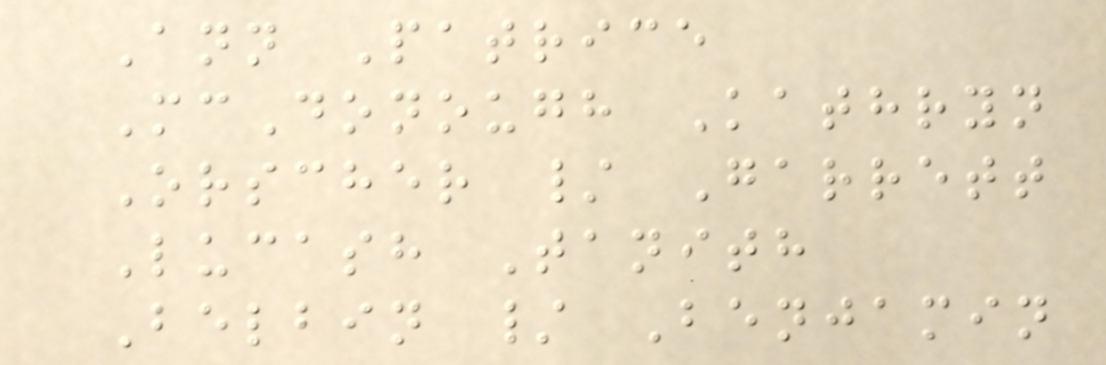Ann Patrice
McDonough Kathryn
Orscher / Garrett
Lucash Tanith
Belbin / Benjamin
